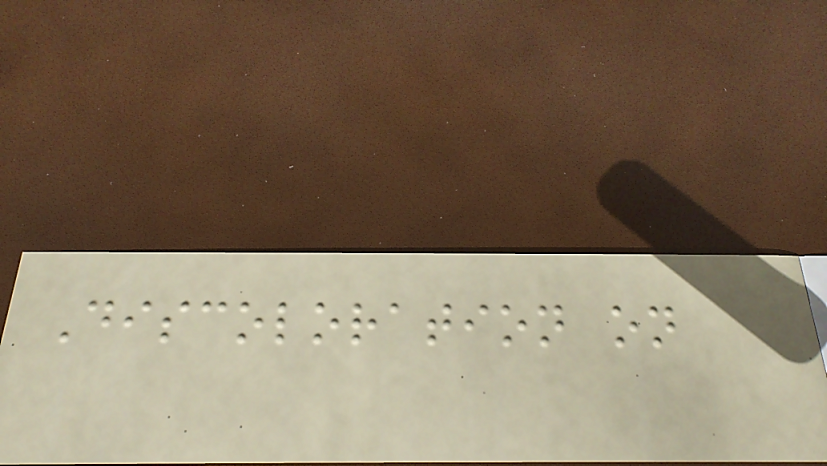Discoloration on
